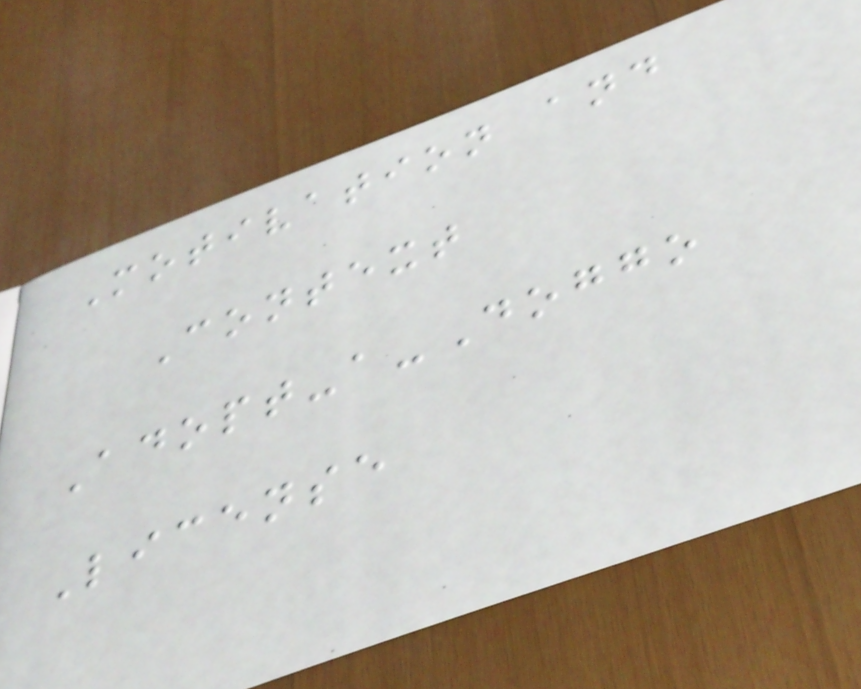Motivation and
Context
Adopt-a-Doggo
License
